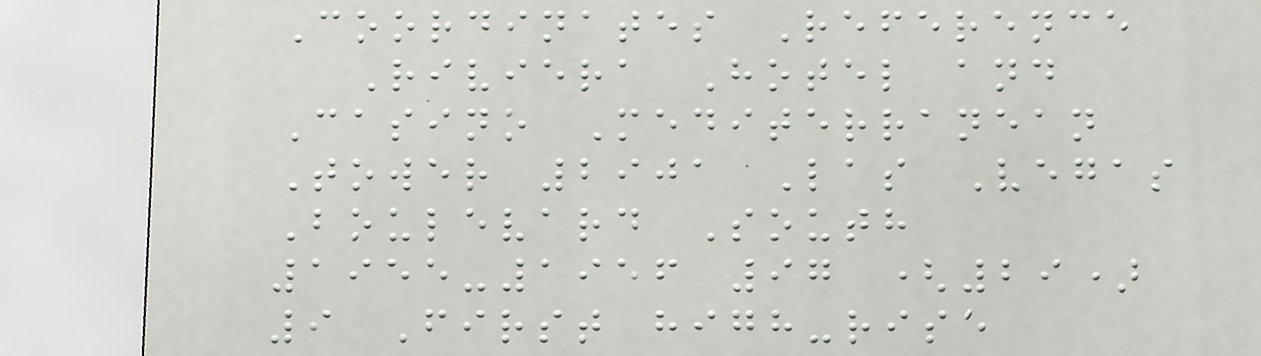Coordinates Reference
Riviera Hotel and
Casino Mediterranean
Tower 2901 Las Vegas
Boulevard South
1955-1956 97 (29)
9 First high-rise
